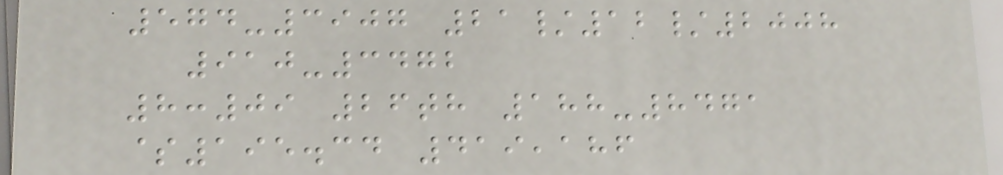574-3907 21/12/2008
910-3472
8:09 26th 188-8471
$195.34 419,186
